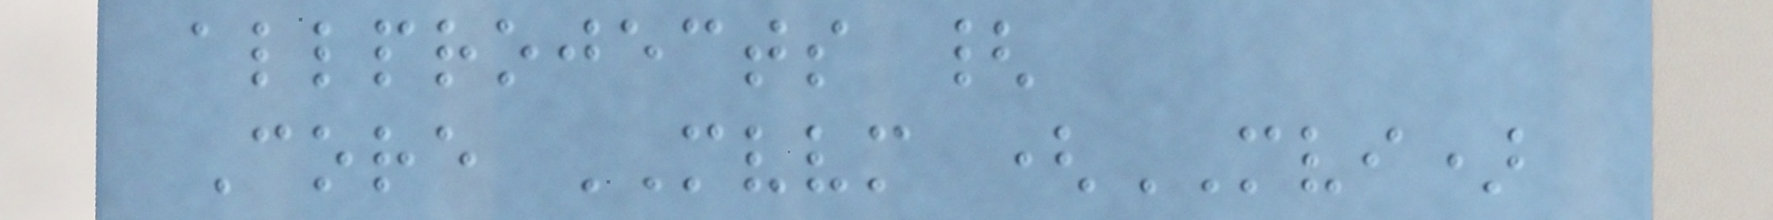allprojects {
Core MVVM (MVI)
